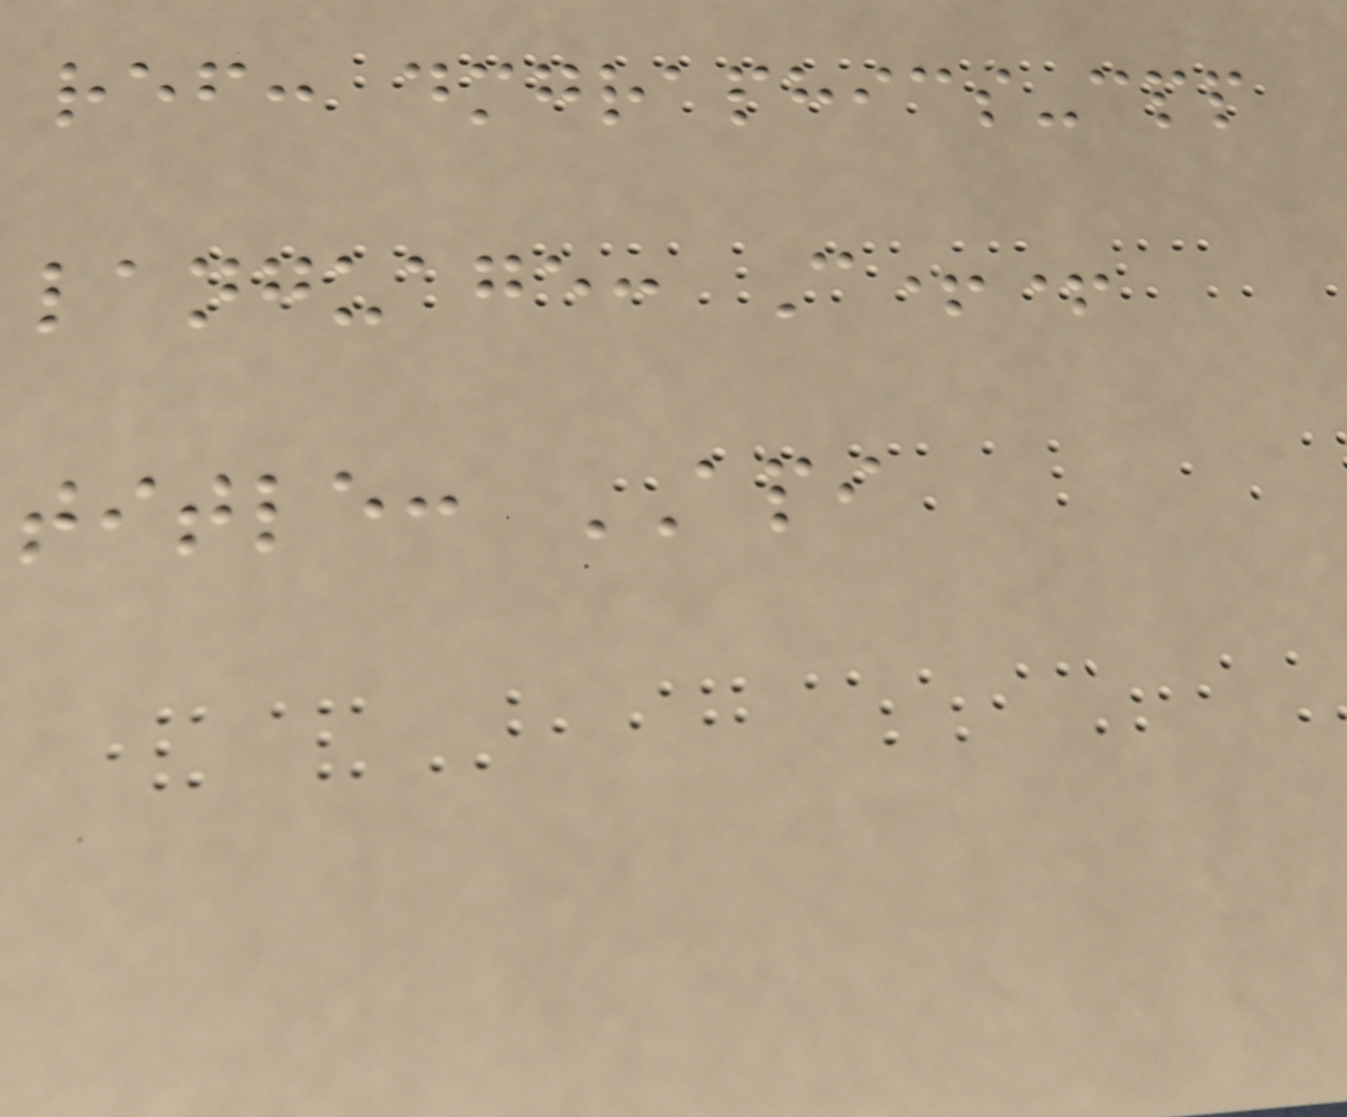ref: dmgraphics-cpp
language: C++
title: API
